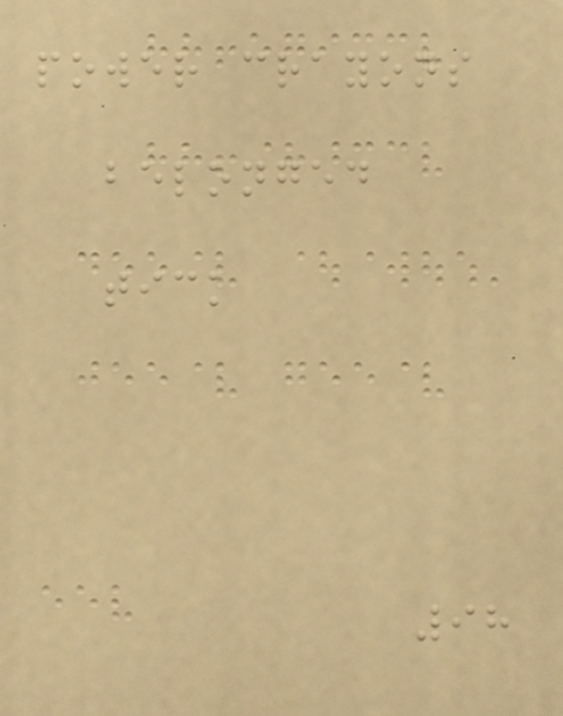power crayons
belonged
tick
98
